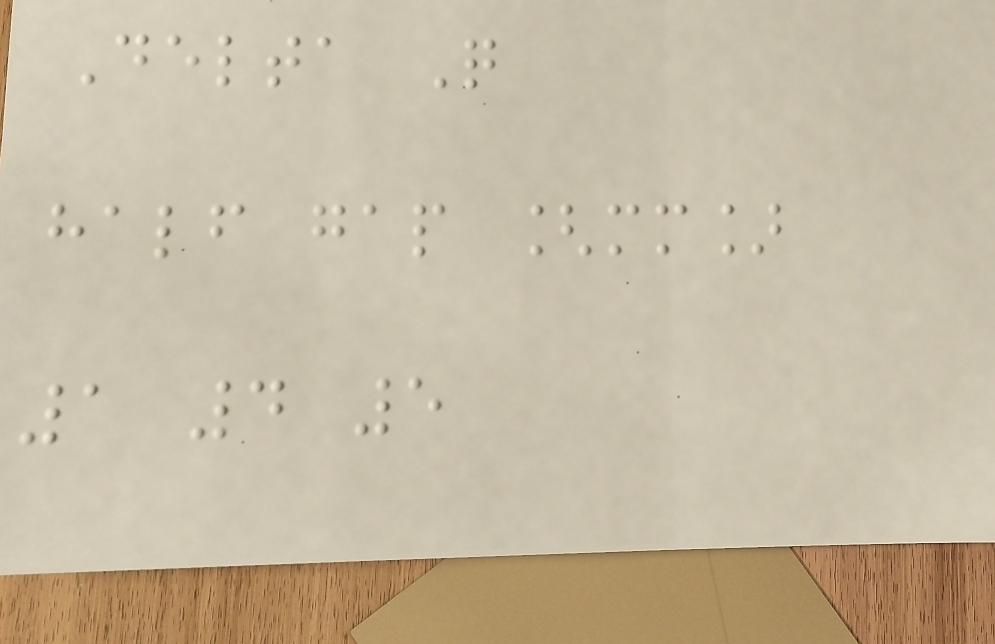Delta Q
half gap [mm]
1 4 5
